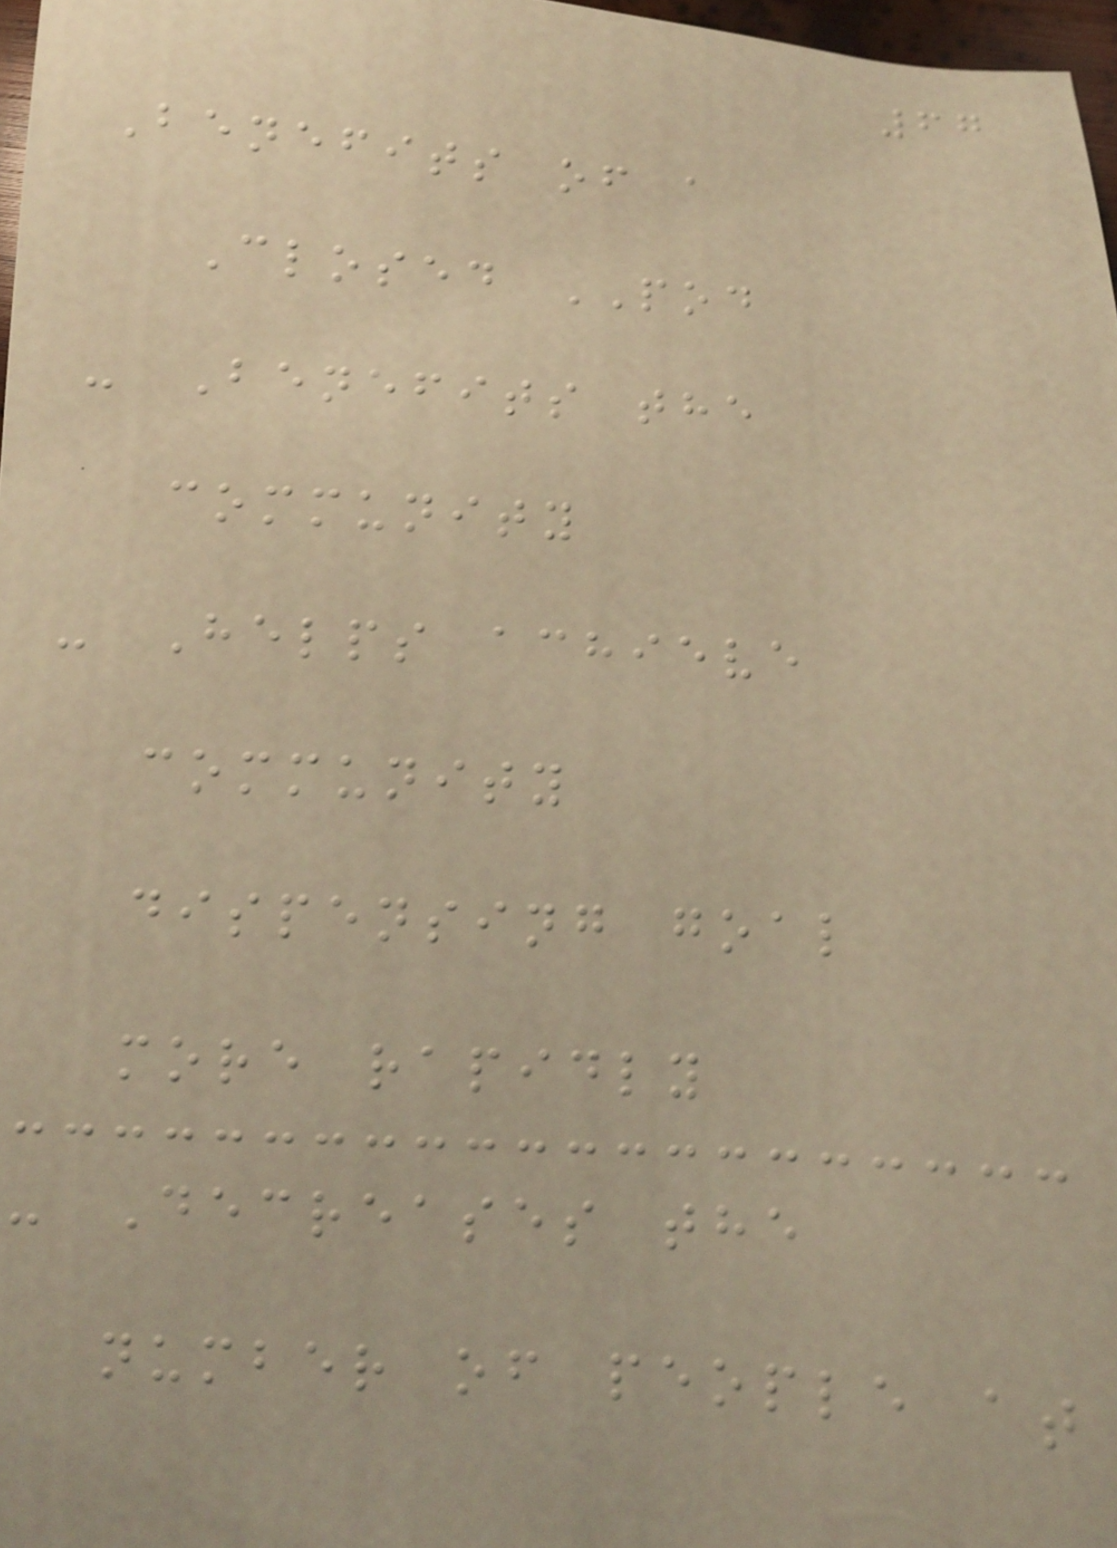67
Benefits of a
Closed POD
- Benefits the
community
- Helps achieve
community
dispensing goal
more rapidly
- Decreases the
number of people at
